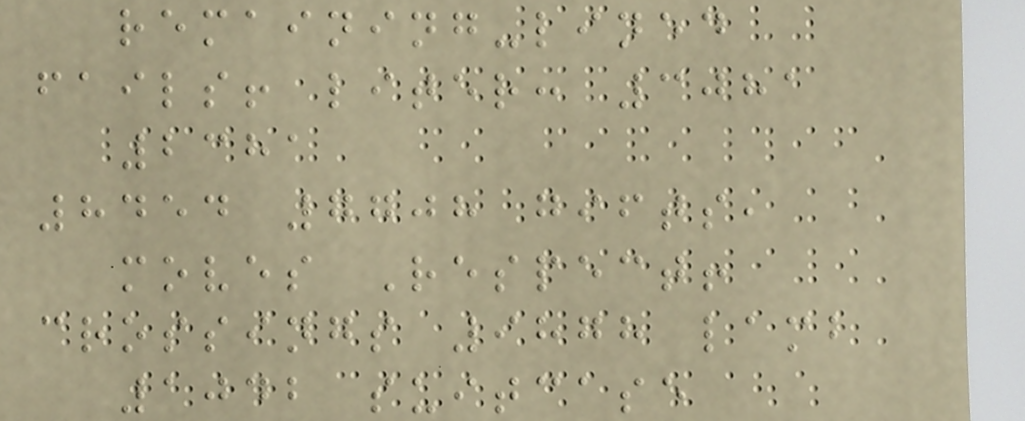remaining-lined
fails! liter: 3081
2381
8454 7708 gifts,
moves Respect!
crossings 9878 lamb
1042 suitcase
